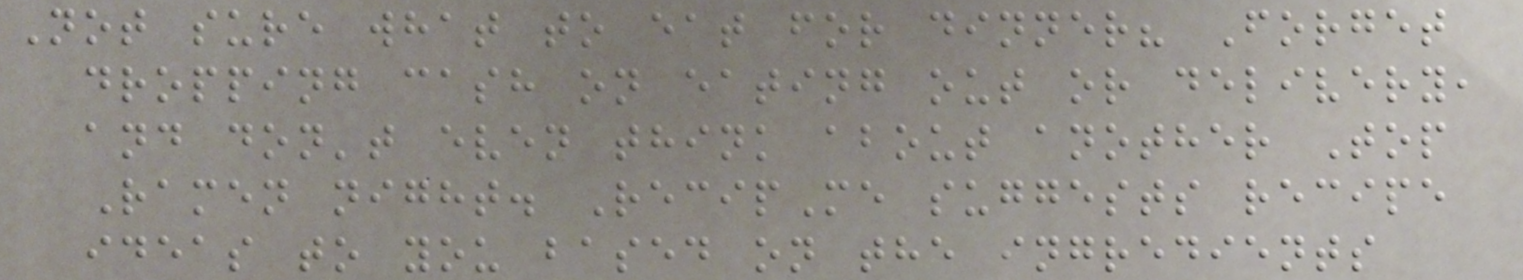Not sure what to eat for dinner? Forget
dropping cash on eating out or delivery,
and don't even think about another Top
Ramen night. RecipMe suggests recipe
ideas to you based on the ingredients
